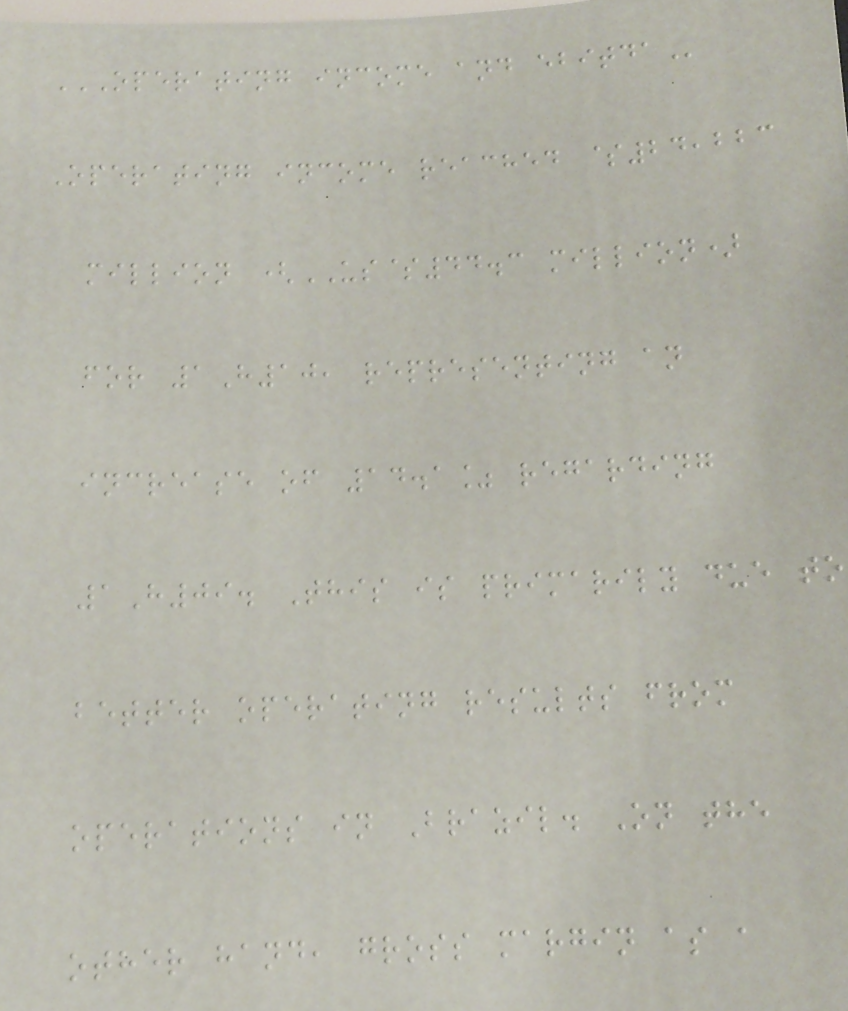OPERATING INCOME AND EBITDA
Operating income reached $24,223
million (US$44.3 million)
for 1H10, representing an
increase of 14.1% regarding
1H09. This is primarily due to
better operating results from
operations in Brazil. On the
other hand, gross margin as a
